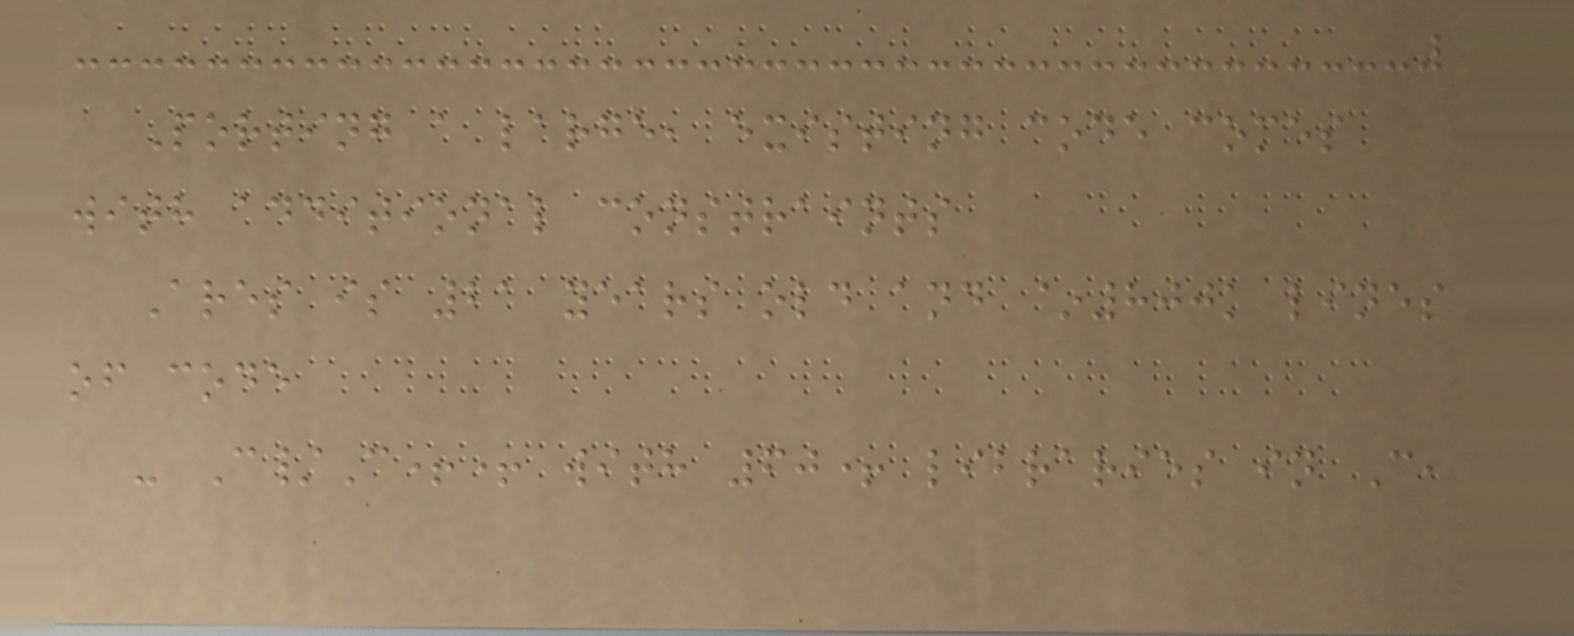Porting a large, existing code comes
with additional constraints
Ares is 21 years old and ~800k lines
of code
- C/C++ with 60+ libraries in C,
